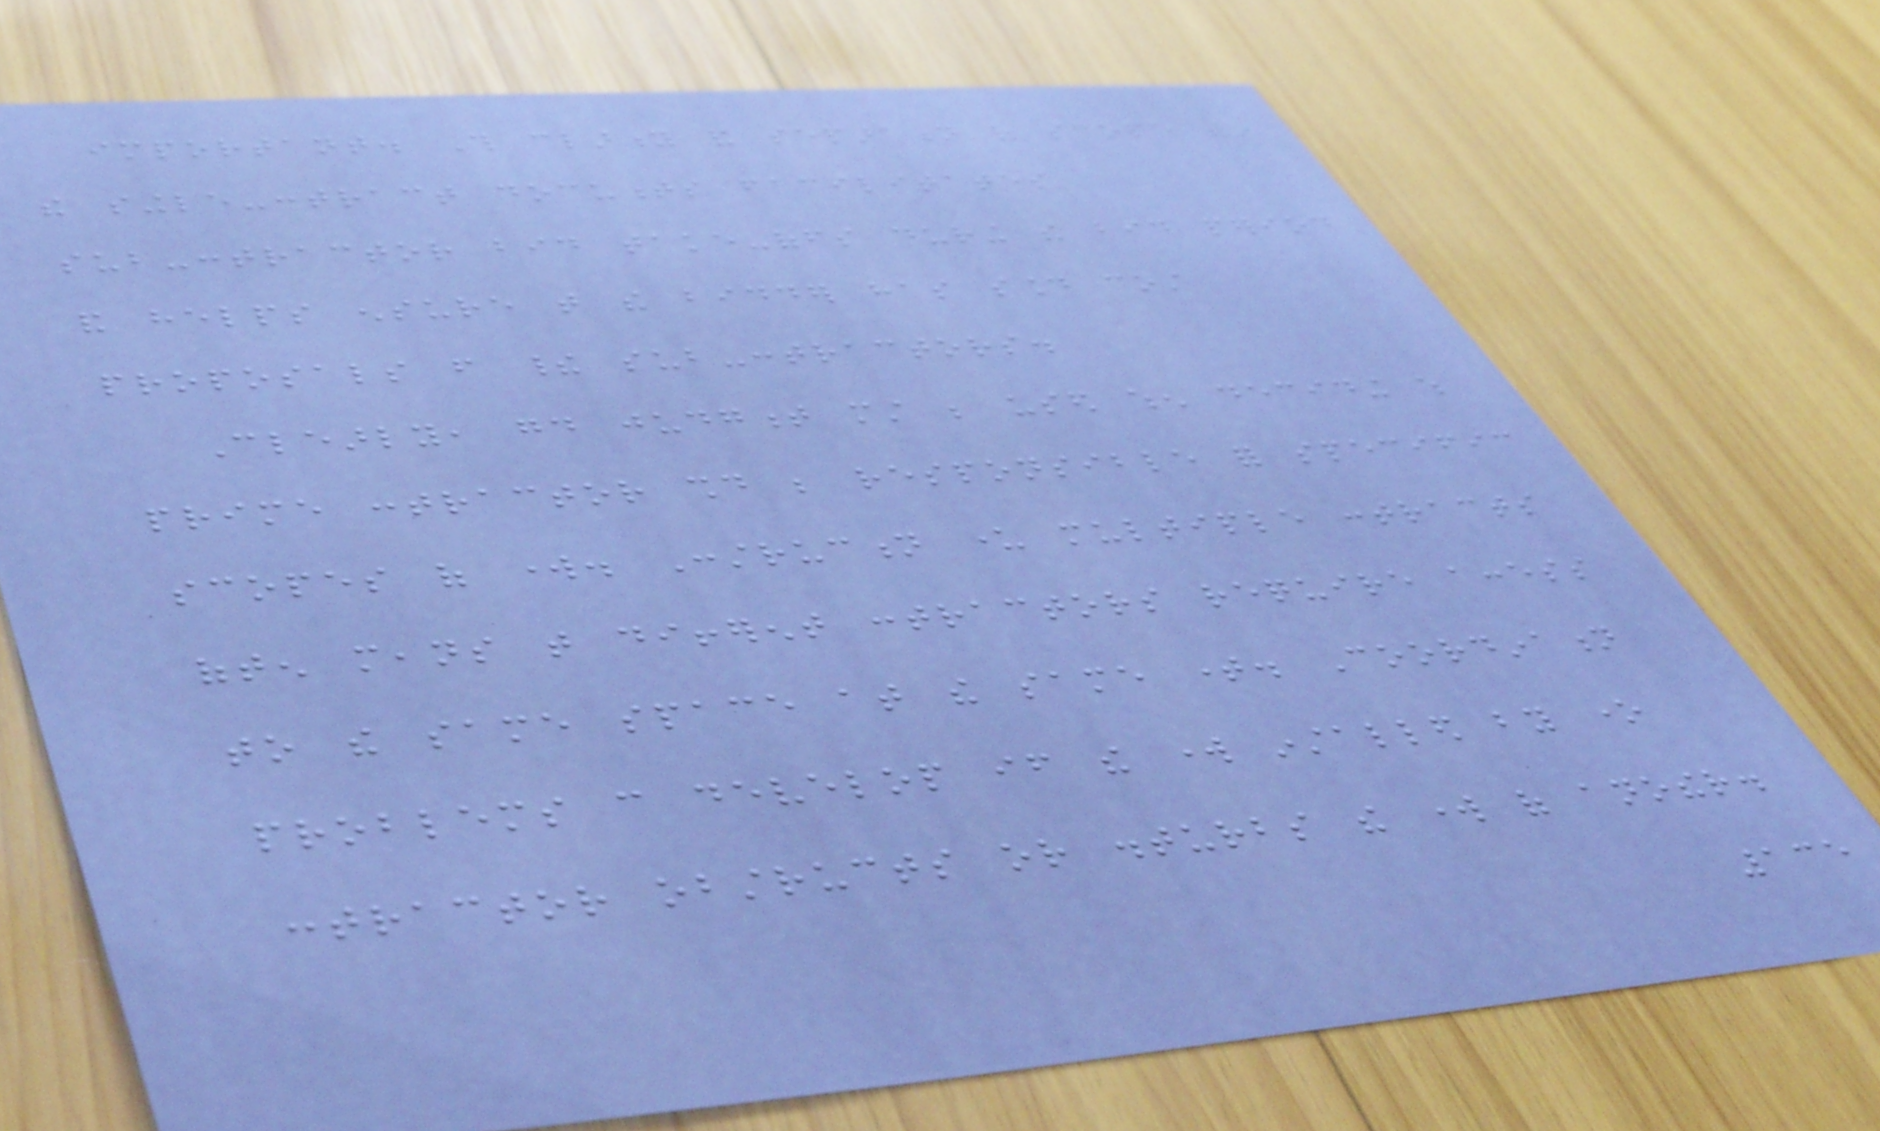important. This clarity and separation of scope within
the single-contract documents facilitates
sub-contractor bid take-offs during the bid period
and helps ensure that the bidder has sound cost
proposals from their sub-contractors.
Clearly, good judgment must be used when deciding which
prime contractor should be responsible for specific
scopes of work. Construction under multiple contracts
often means that different contractors require access
to the same space at the same time. Coordination
problems can develop if the work installed by one
contractor obstructs or disturbs the work of another.
135
